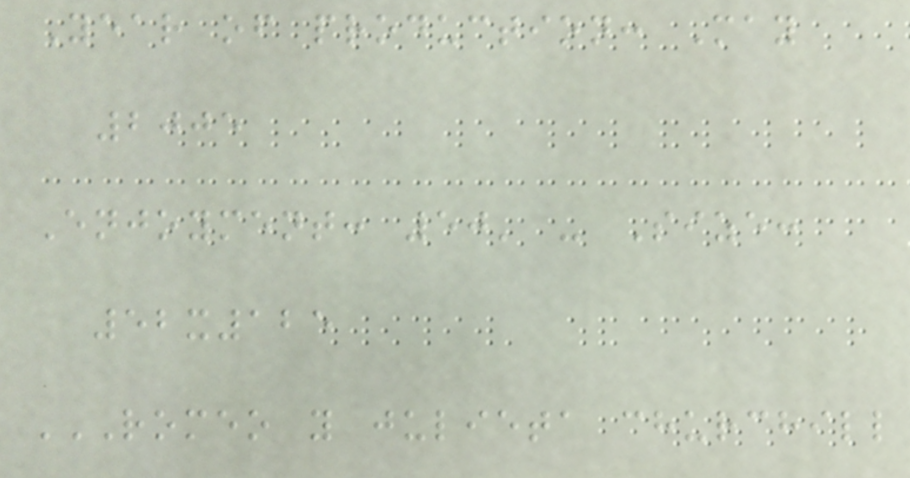Year of production: May
2005
Enjoyment: 50' - Size:
52x125
ROMEO Y JULIETA CHURCHILL
